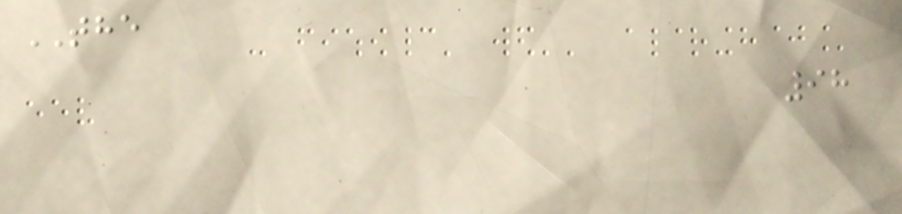THE
98
